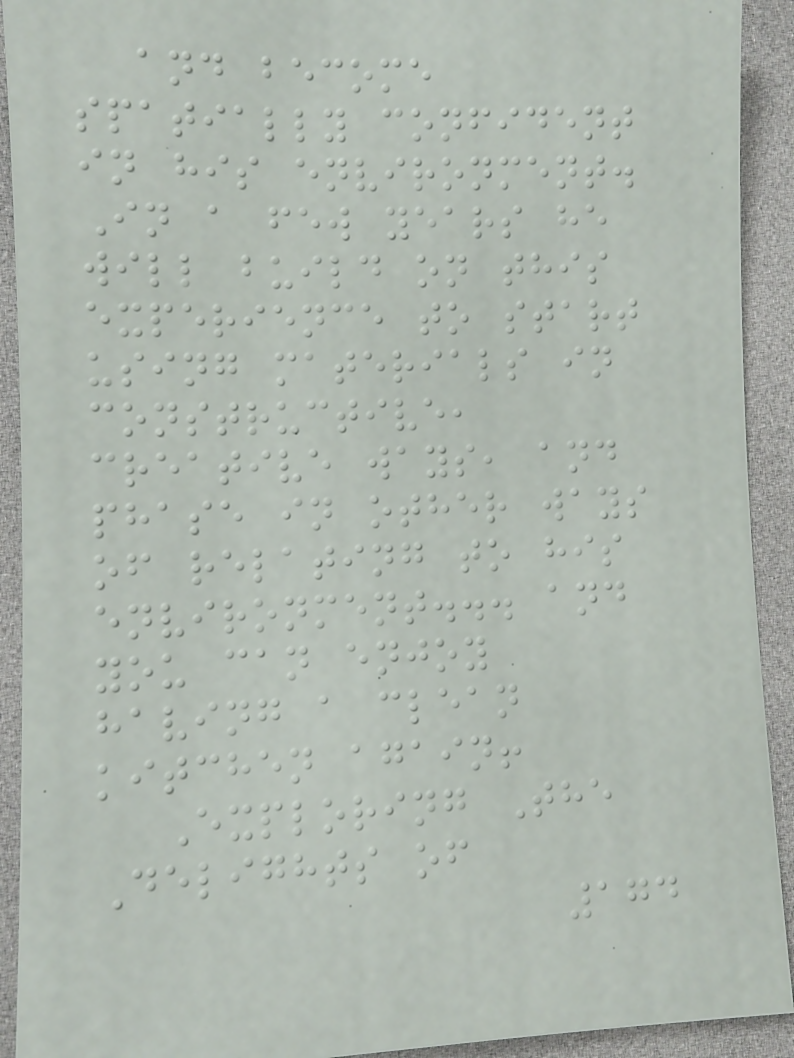and become
spatially confident
in his environment.
In a few years he
will build on this
experience to start
using materials in
constructive,
creative ways, and
phase in other ways
of relating to his
environment... and
you can enjoy
having a clean
kitchen again!
Exploring The
Delights of
174
